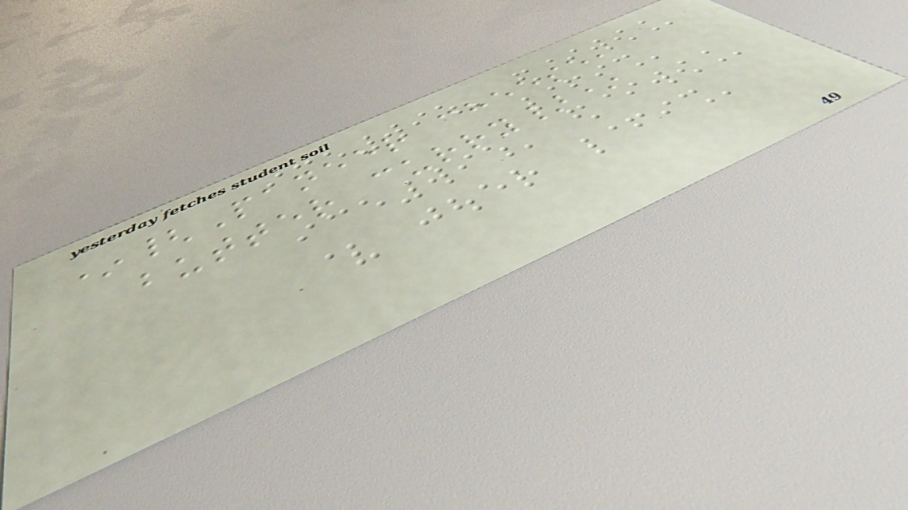*{Paneer cheese,
butter curry}*
